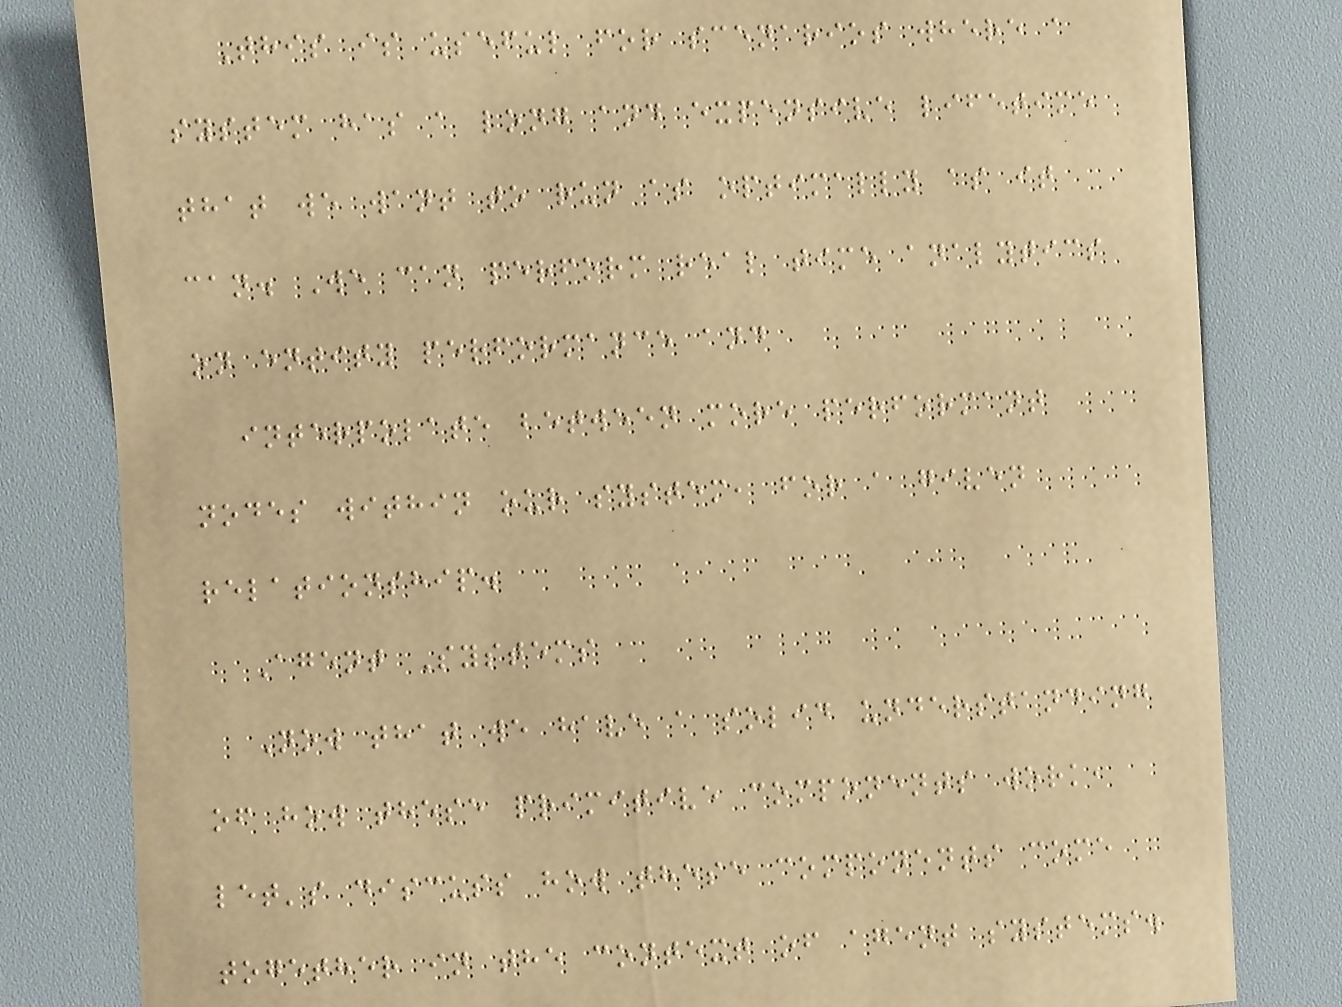This is useful for scenarios where a
system has a long and expensive lifetime
that we want to run as optimally as it
can. We can perform real time analytics
on entity performance and
interpolate between more performant
nodes within our system, for a given
relationship.
Agent Systems
Now that we have a solid understanding
of how these primitive components work,
let's discuss how these components come
together in the context of agent systems.
